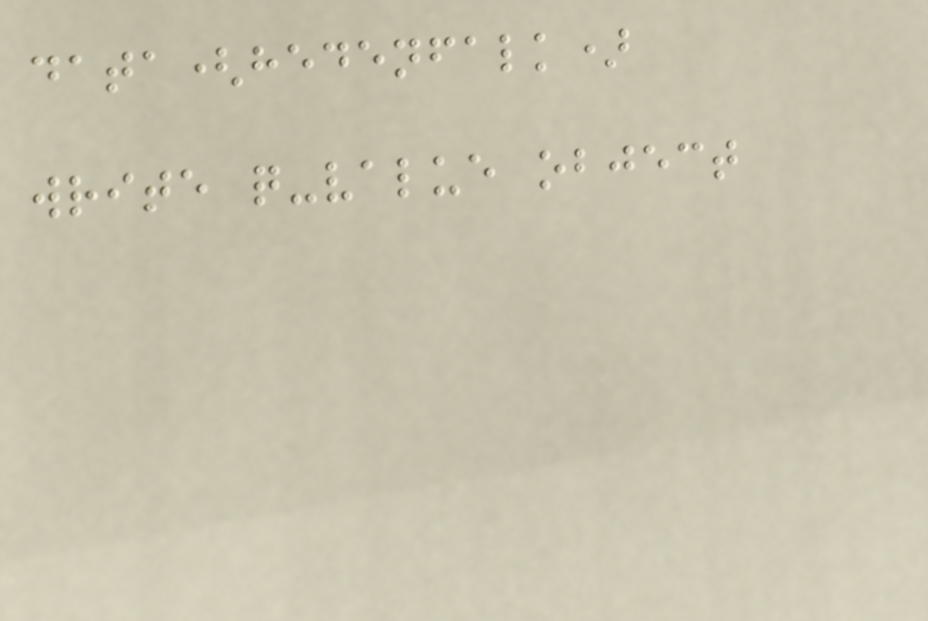data(hedenfalk)
write q-value object
